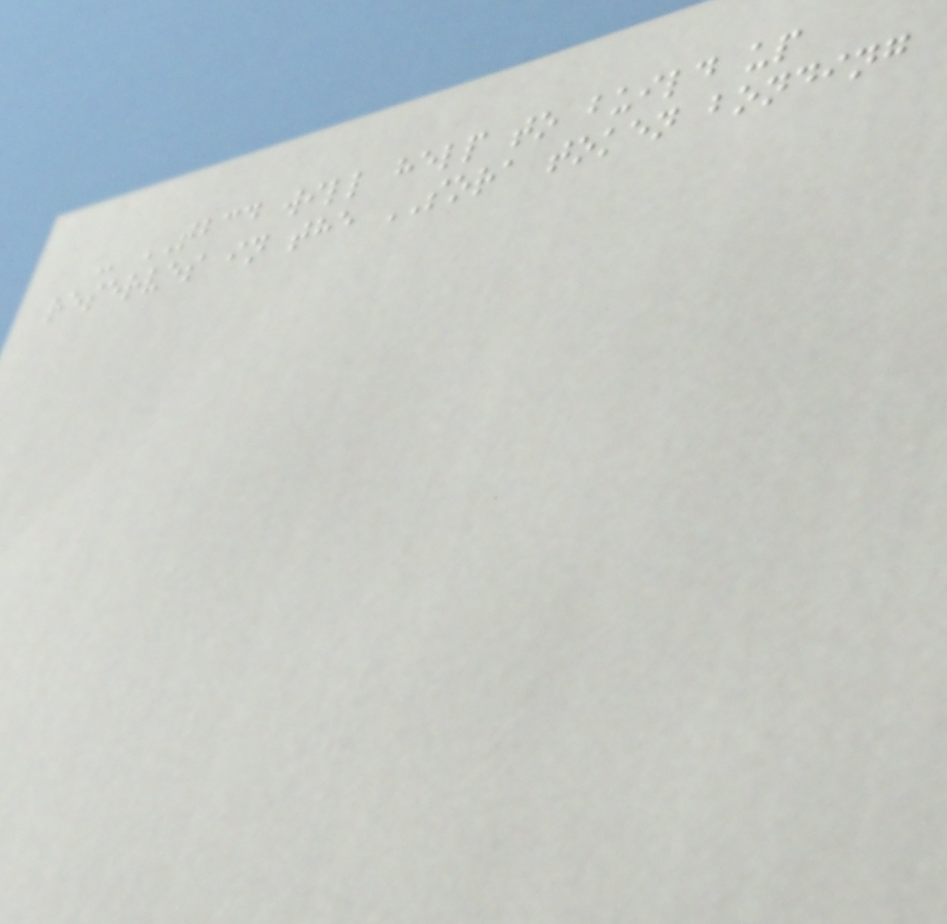- TBCD will help to build up
reserves in the SORA token bonding
